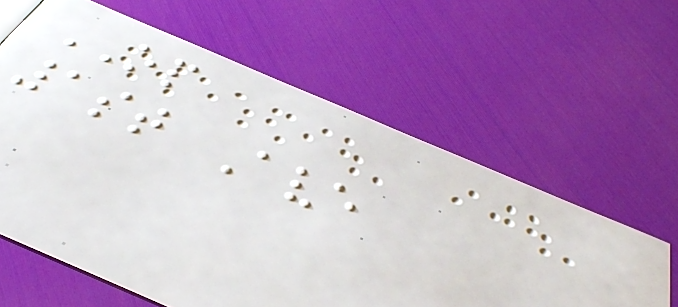OP
1st Ave
